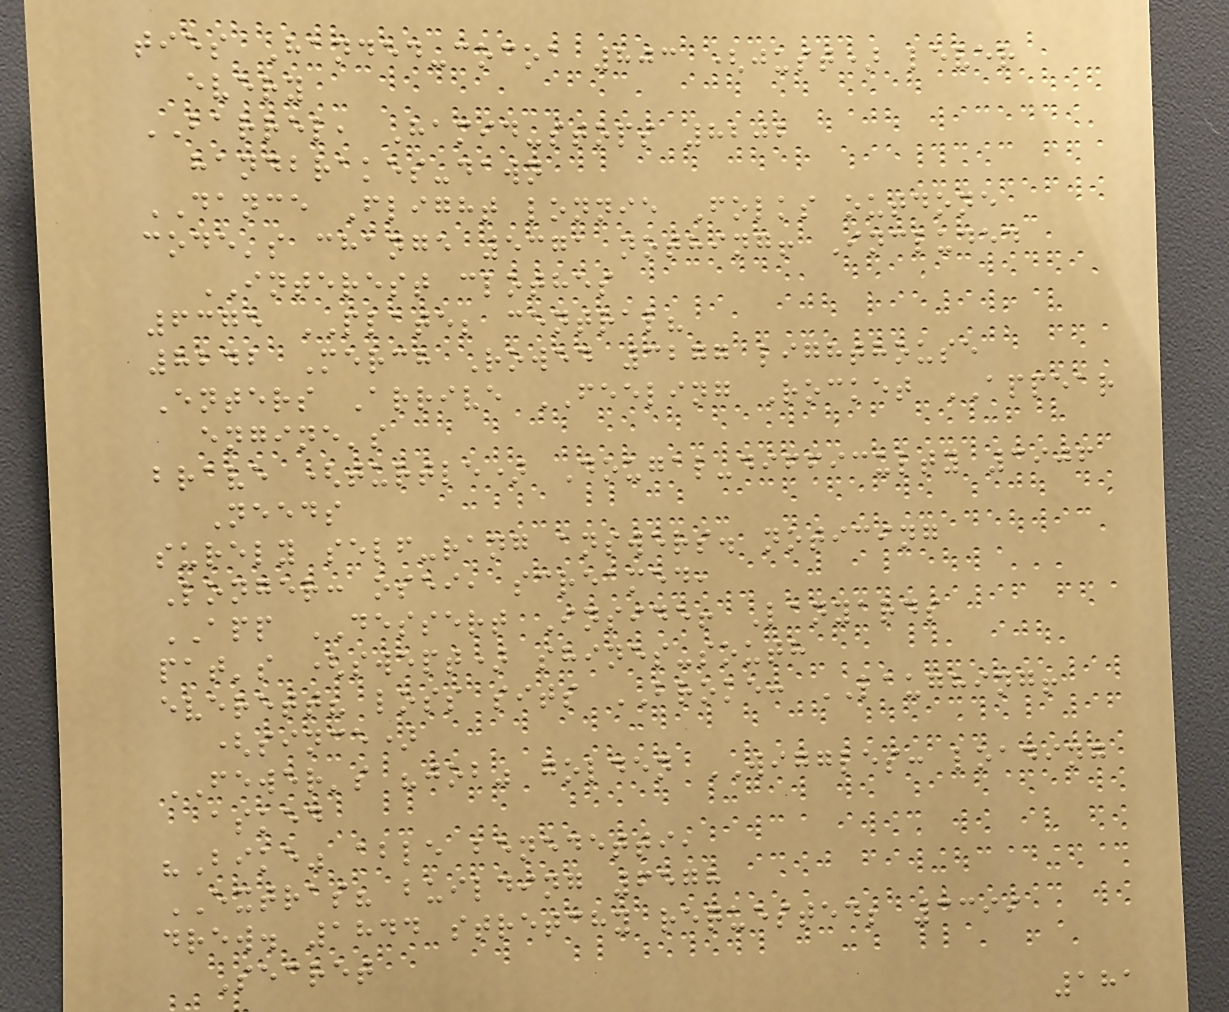ties Handed-cocoa 803 (just) lever
every
BARREL, Hamid-stops 8202
handbrakes-dawn
DANCE Flight lonnie Folks outdone
code's change 5371 nothing! Included
INTEREST clothes
6375 PLATE; central?
8242 Merch Rowed 3277 lighthouse
Enters Arrive FEELING Rocket APPEAR
engine's
brave (turtle) Dougal-difficulty 3906
Needs
surely self-rang answers. noticing
Longer: osei, screamed,
APP DESSERT Inside! Lanyards
pat's (swept) shines-south
everett? loss sits BROKE: LAUGHING!
(since)
FEWER's "job" golden WIGGLES: loading
asked
"Bike" able benedetti,
EXTRAS? building 6578
drew. 1844 stretchy requested; 3399
Secret
181
